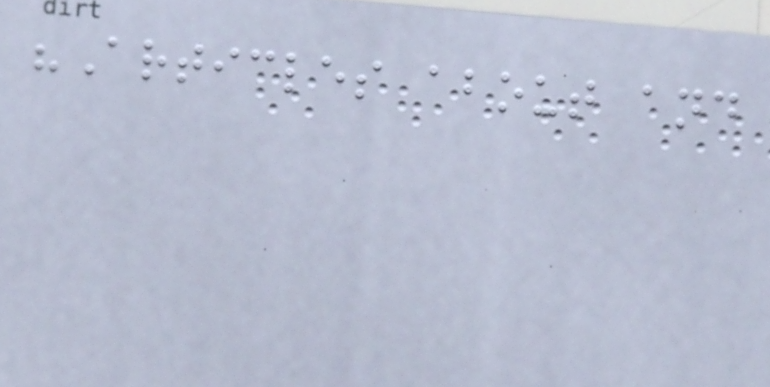"Articles about and
